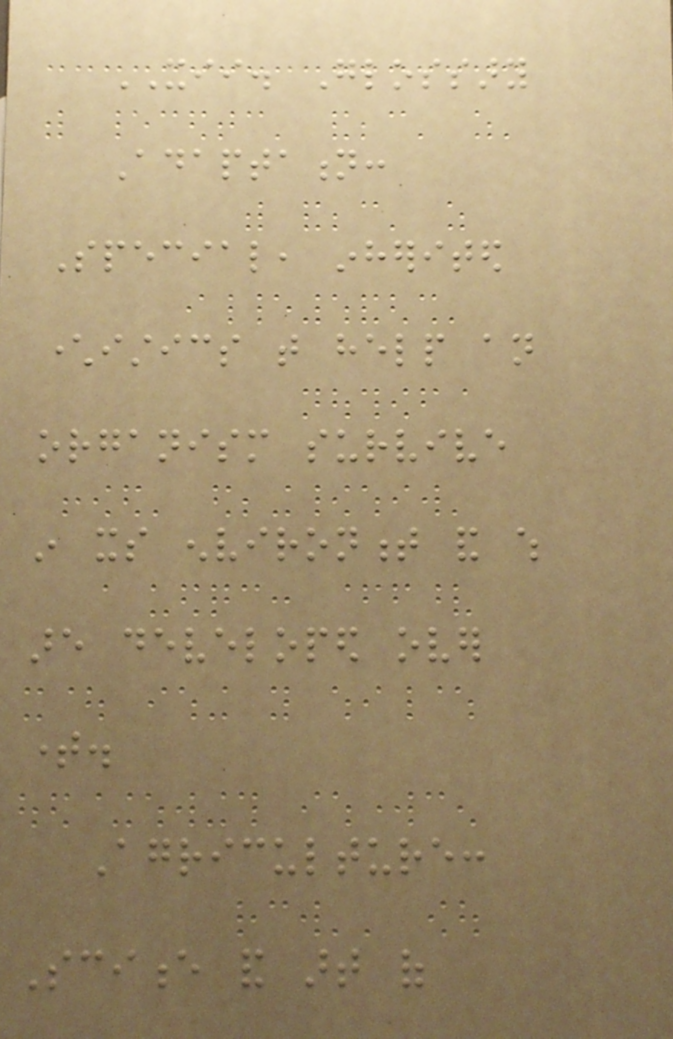XII. Glossary
Adaptation:
Special, inherited
characteristics that help an
organism survive
in its environment and which
are developed over
time.
Agriculture:
Science and art of
